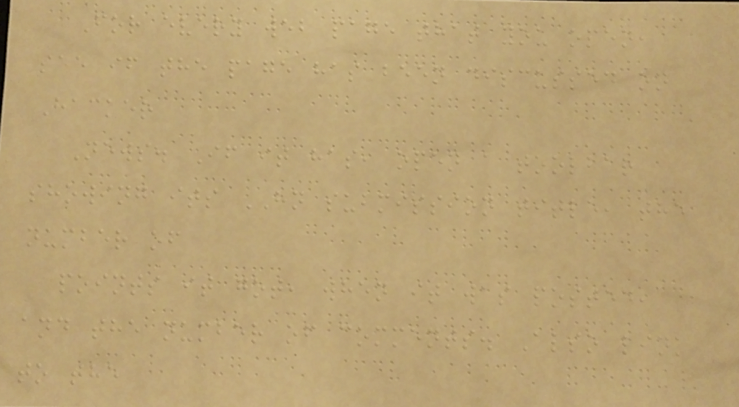For every web page that you open,
see if the page has been discussed on
Hacker
News. If it has, open a toolbar
showing its HN submission title, the
number of
points it got, when it was posted,
and the number of comments. Also link
to the
